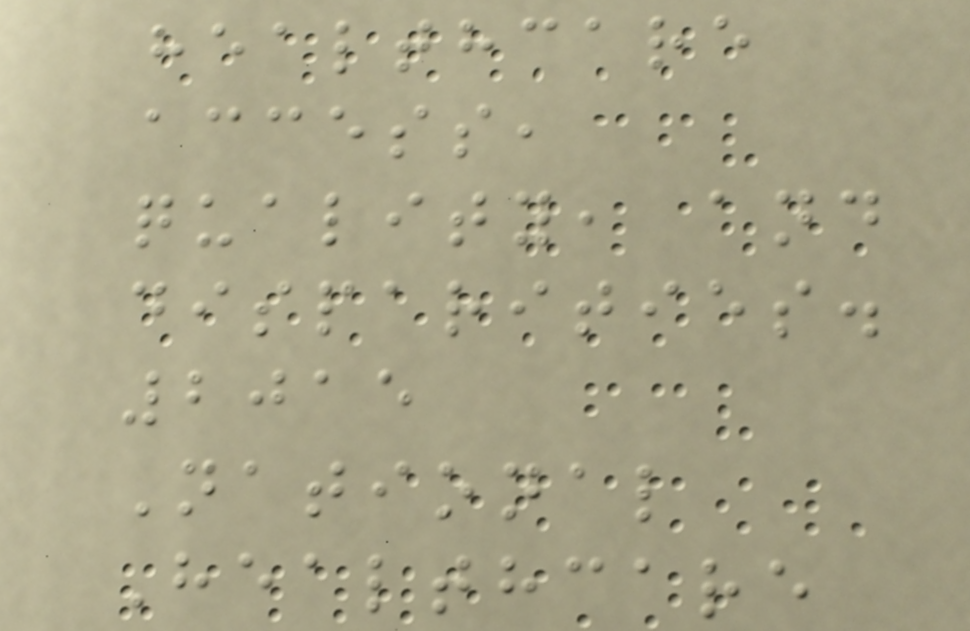healthcare
access,
quality, and
disparities.
2015
National
Healthcare
